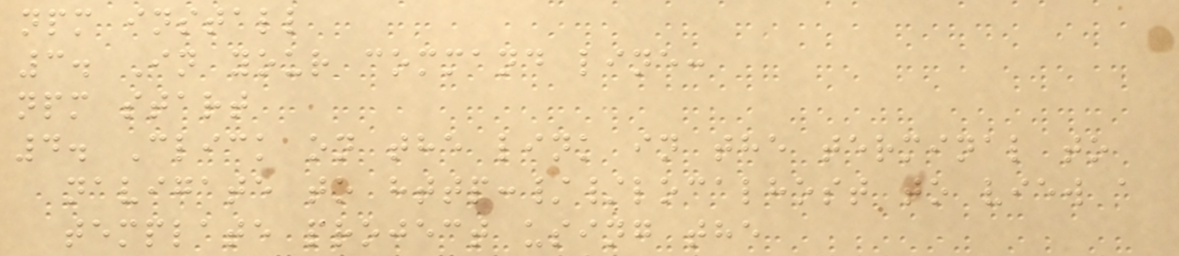npm install
3. In your command line:
npm start
4. Click on the link in the terminal to
navigate to http://localhost to view a
template project using the
